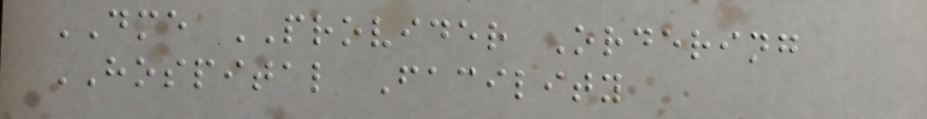DME PROVIDER Ordering
HOSPITAL Facility
